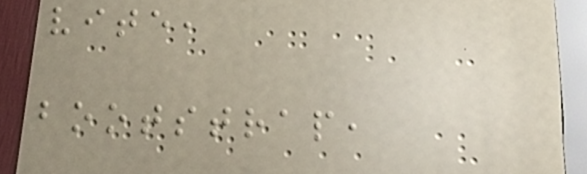vite,
bootstrap,
